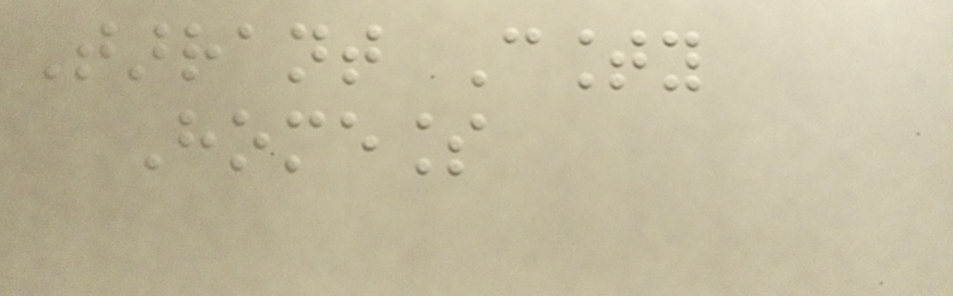Tarrant County
Homeless
